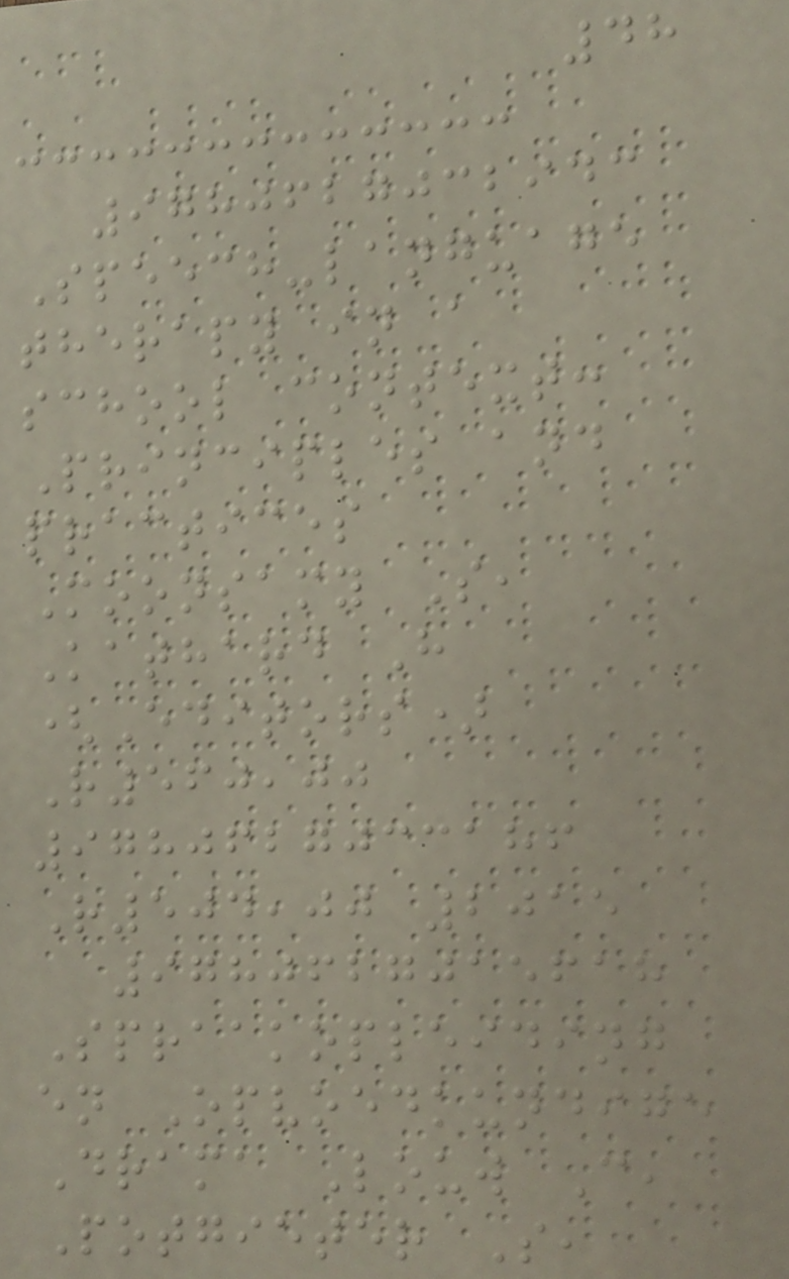48
9780627032943
Speech-language
therapy in a
school context:
Principles and
practices
Moonsamy S,
Kathard H
(Editors)
R560,00
9780627033186
R504,00 2015
9780627015618
Spraakopleiding
en Opvoedkundige
Drama Louw C,
Potgieter S,
